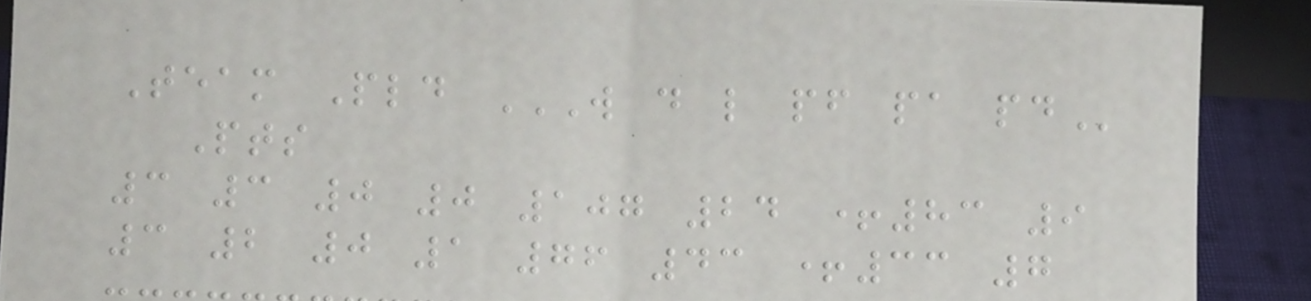Team Pld W D L PF PA PD
Pts
3 3 0 0 107 24 +83 9
3 2 0 1 76 43 +33 7
